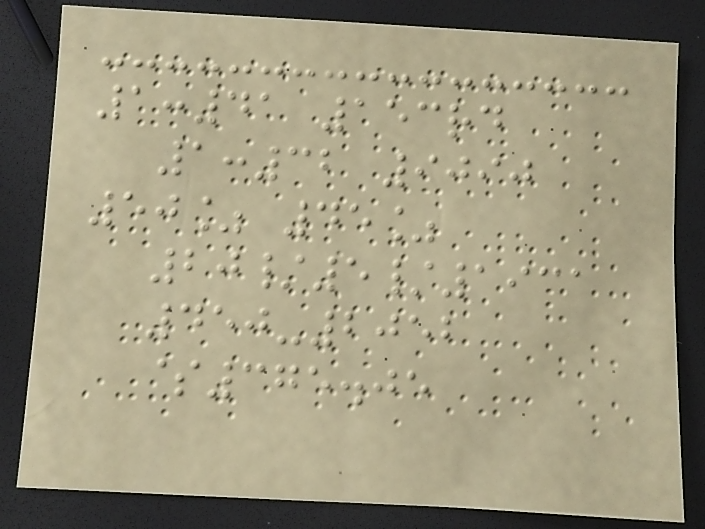1:41 153rd
1:32 9090
50% 45%
20/5/1931
450-2052
$375.05
